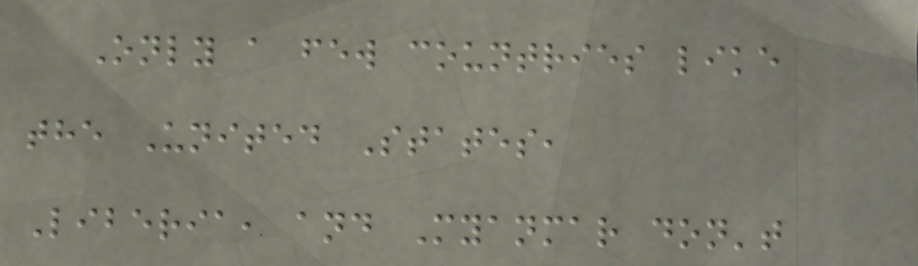Only a few countries like
the United States,
Liberia, and Myanmar don't
